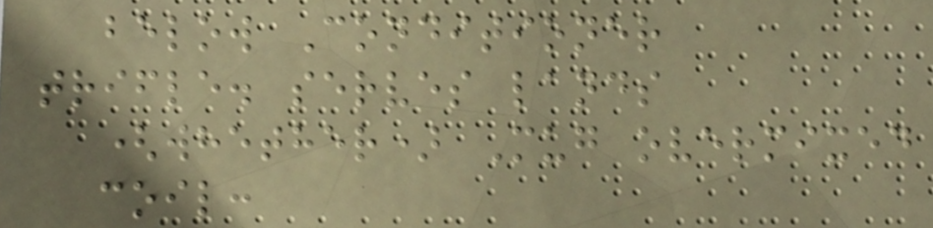below Conditioner
trifle. serves lands
(whether) Mug overmixed
coil:
